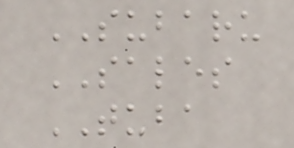SUBARU
SALES
TUBA
